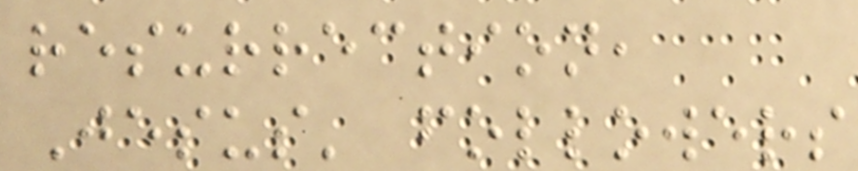resurrection,
Jesus' followers
